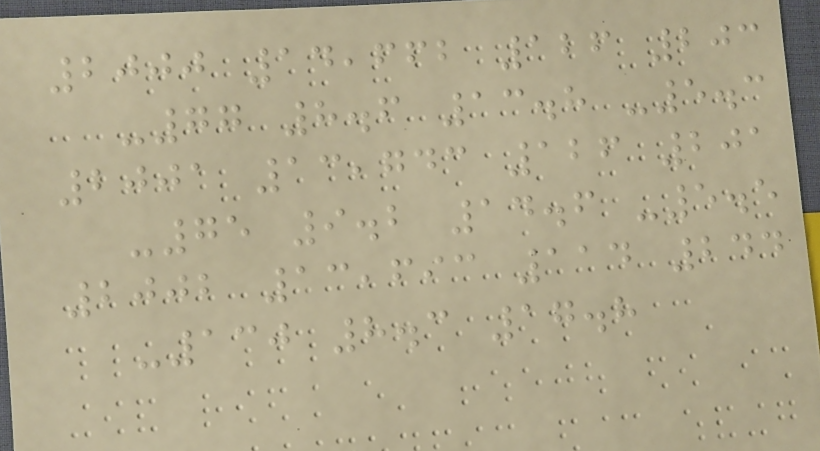2000 14,662 126 203
-77 8.6 13.8 -5.3
2001 13,743 126 201
-75 9.2 14.6 -5.5
2002 13,693 114 244
-130 8.3 17.8
